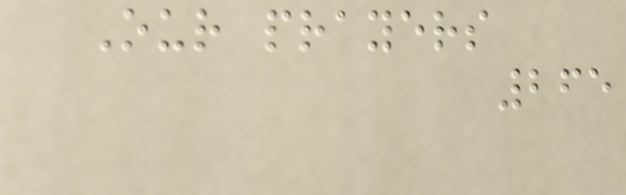Our prayers
265
